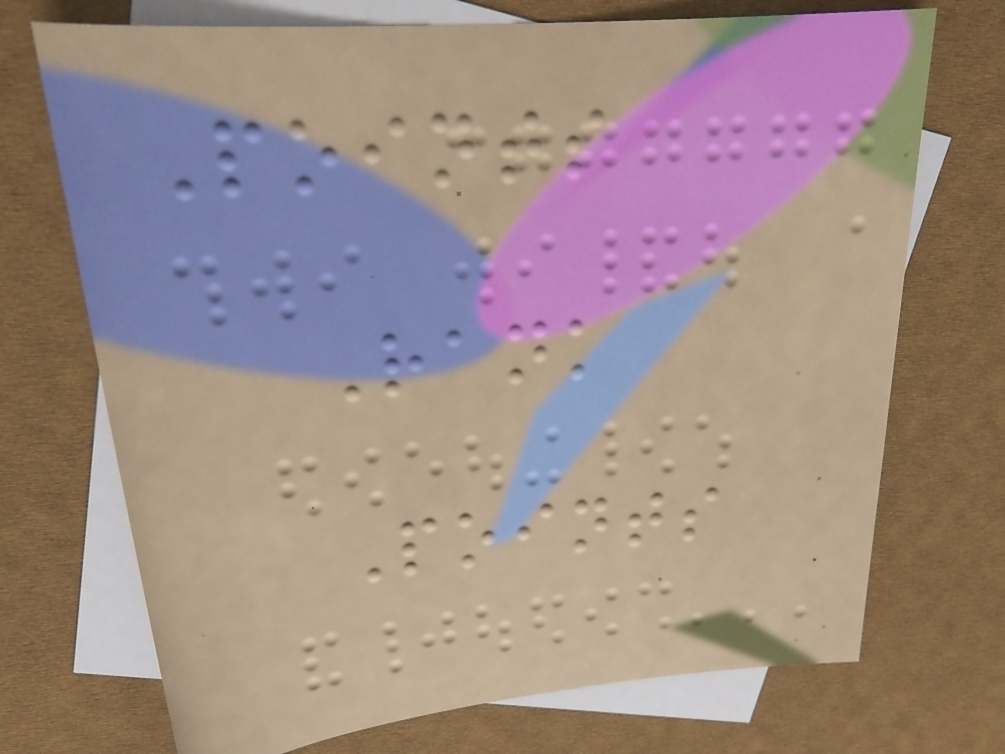Points
Rank
Points
